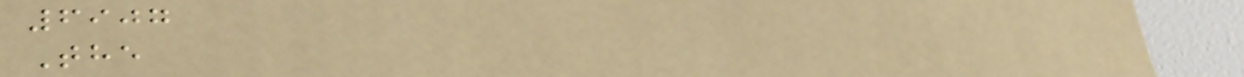6907
The
